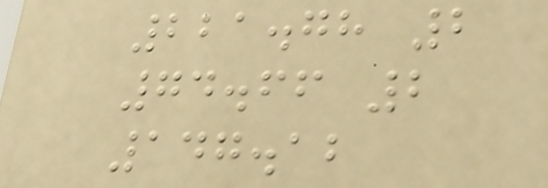221.78 2
74.66 2
147.12
